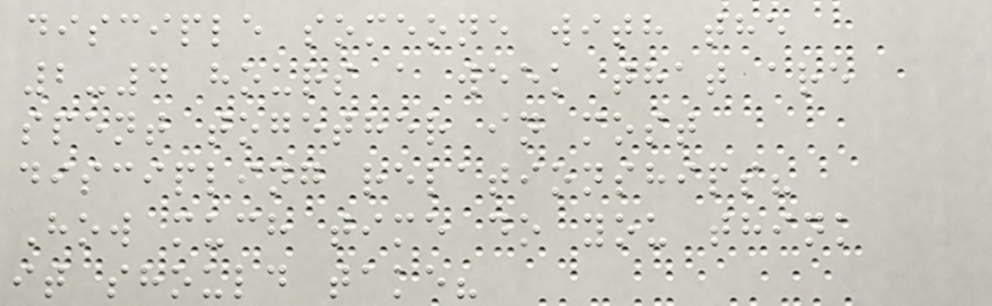disciple someone with the
2-4 hours a week that are
spent together in most
discipling relationships?
How much time do you think
it should take?
